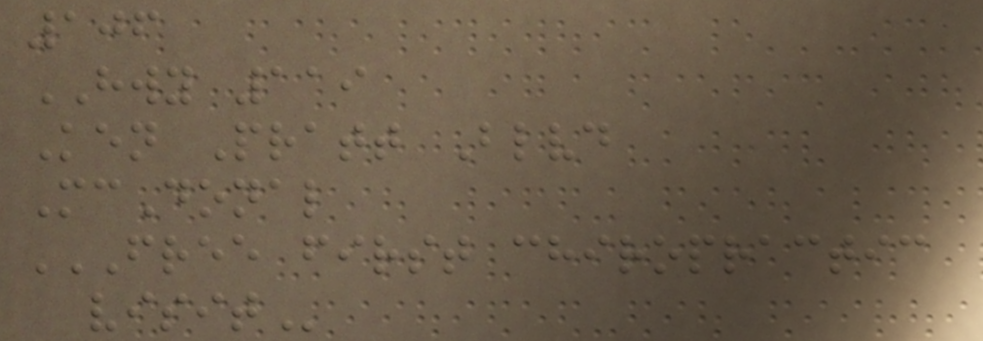106
HWY 119
Ken Pratt Blvd
McDonal
FREE FIRST CHIROPRACTIC
VISIT
